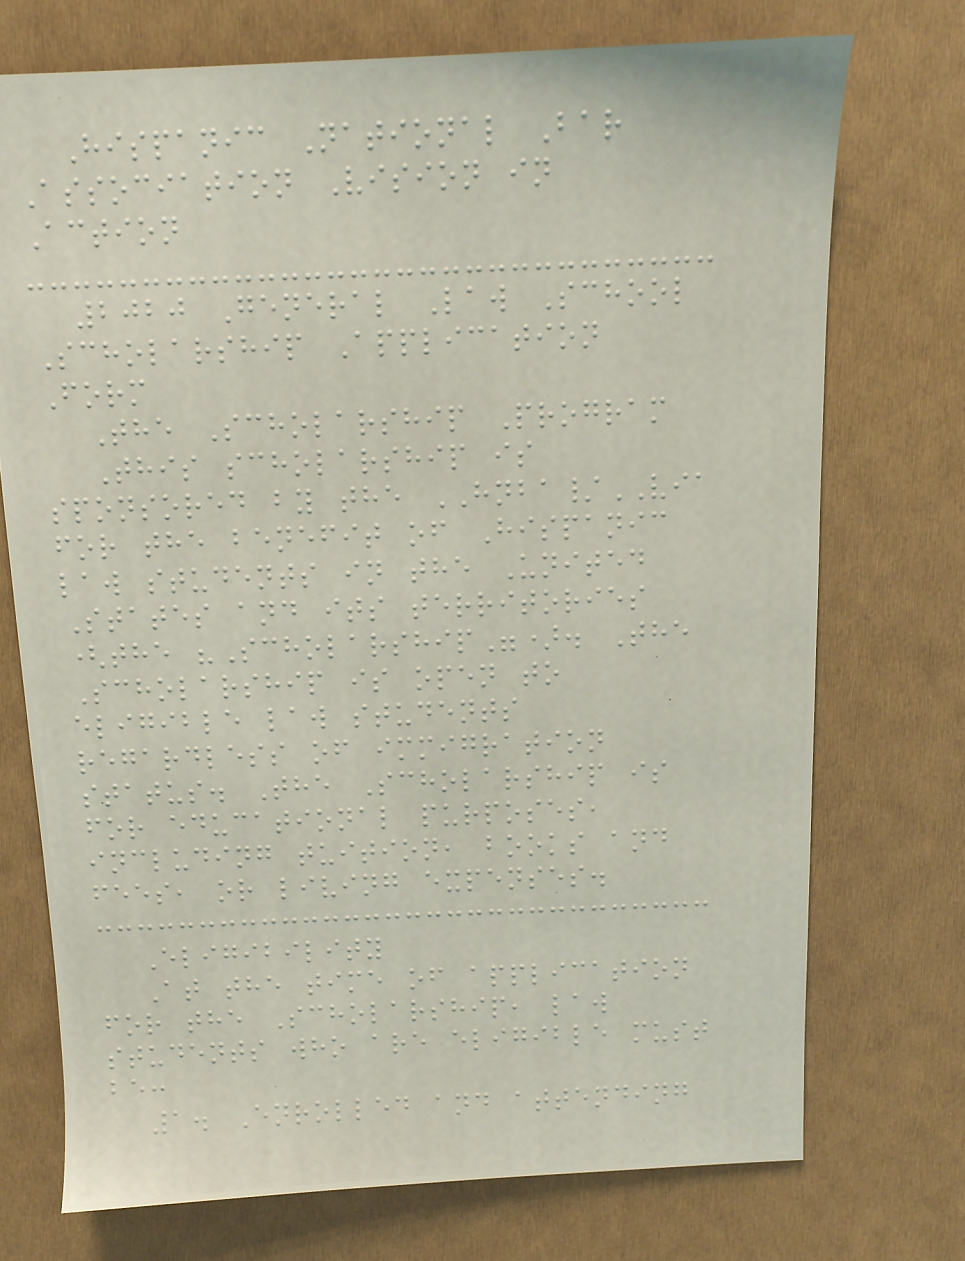Hispanic National Bar
Association Vision in
Action
2020 General Law School
Scholarship Application
Form
The Scholarship Program
This scholarship is
sponsored by the HNBA/VIA
for the benefit of Hispanic
law students in the United
States and its territories
(the "Scholarship"). The
Scholarship is open to
eligible law students
regardless of immigration
status. The Scholarship is
for educational purposes,
including tuition, books and
fees, or living expenses.
Eligibility
At the time of application
for the Scholarship, law
students who are eligible must
be:
1. Enrolled and attending
